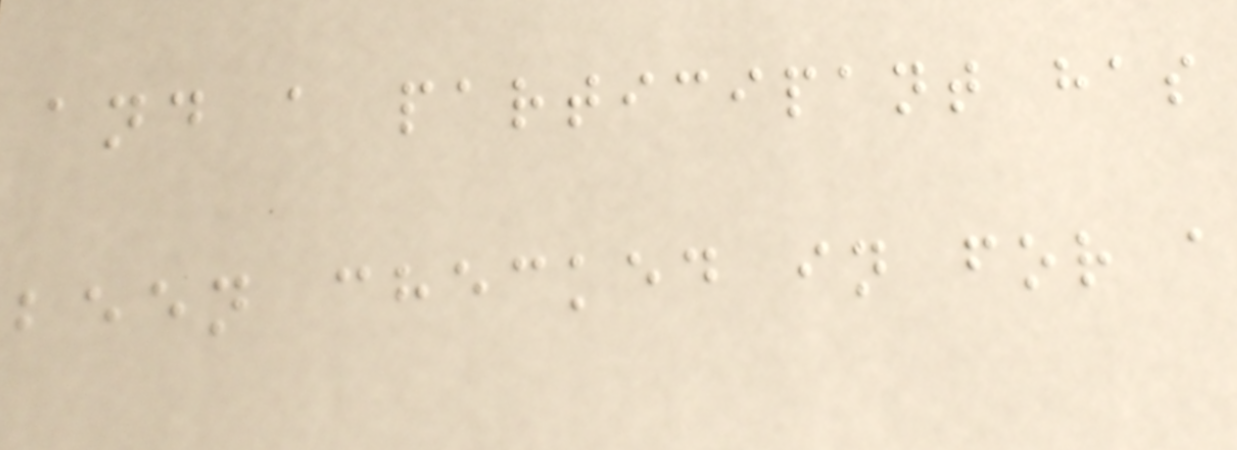and a participant has
been checked in for a
